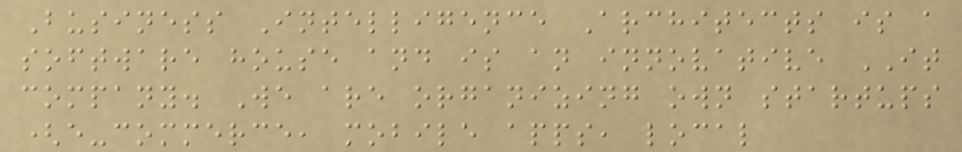Business Intelligence Architects is a
software house and is an innovative IT
company. We are organizing own startups
(e-commerce, mobile apps, local
